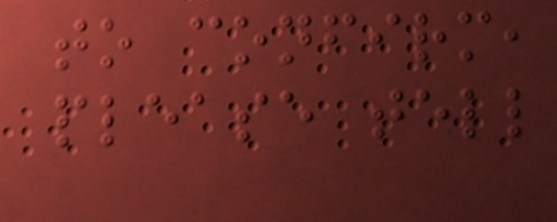to confirm,
please tell
